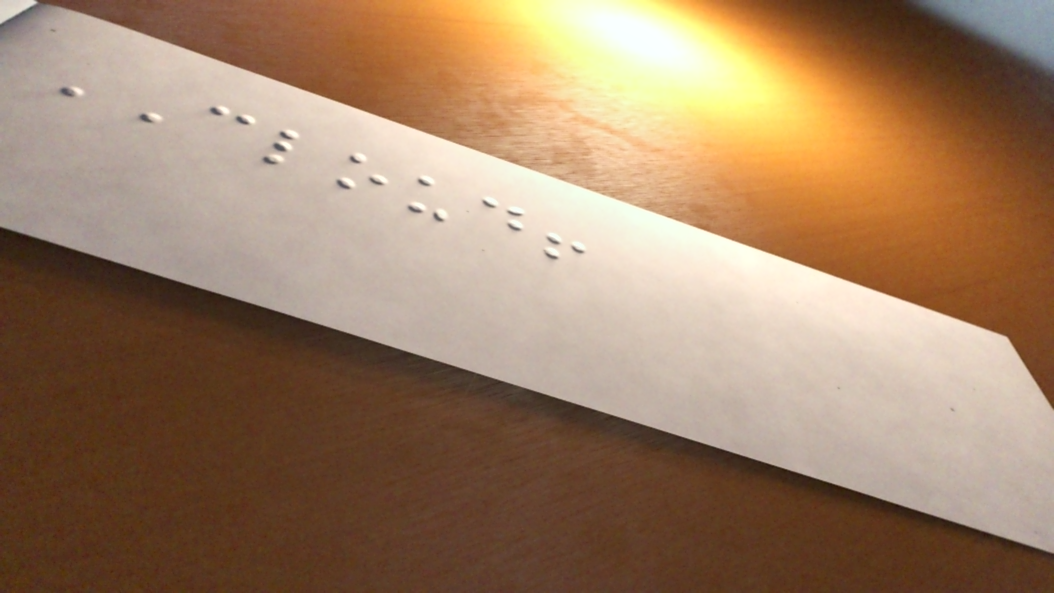CLOUD!
